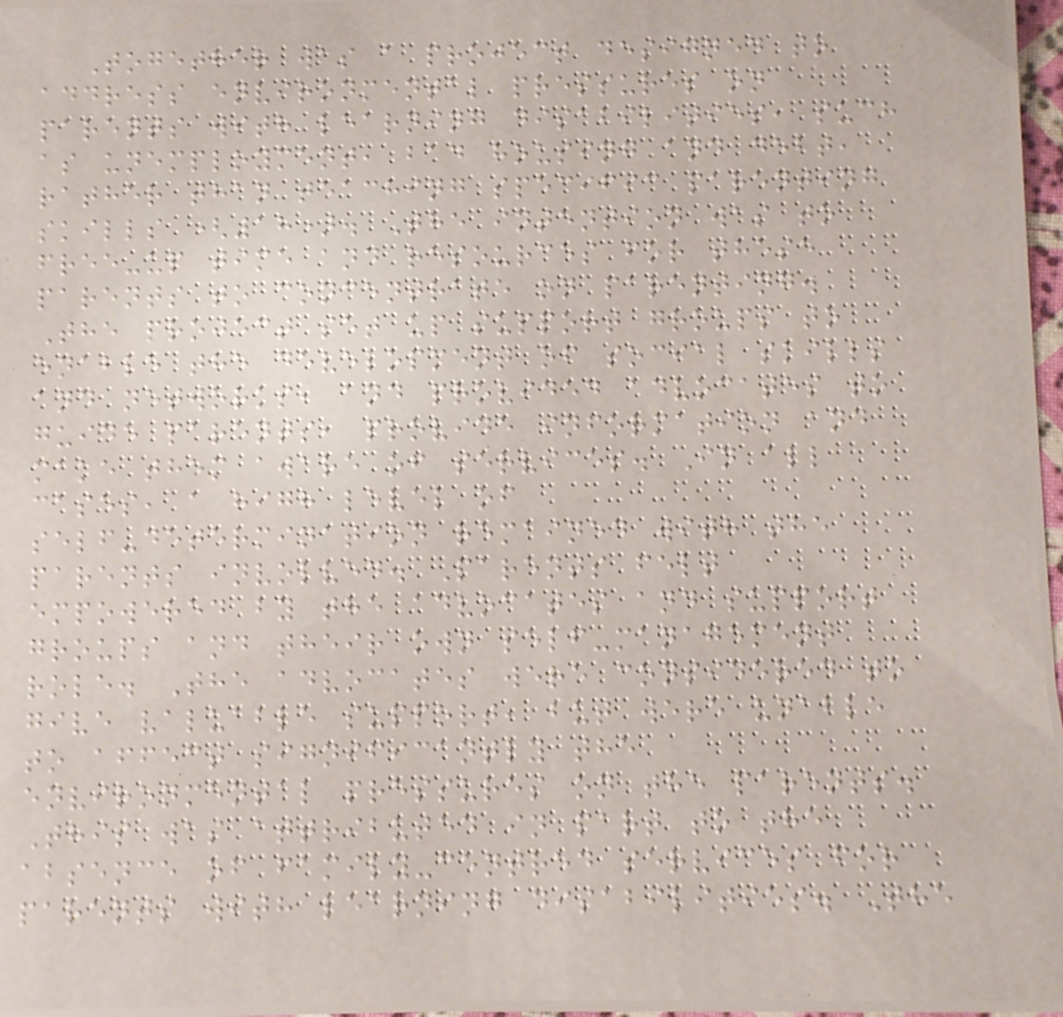Together was a project designed to
address environmental pressures on
parents with learning disabilities, such
as unemployment, bad housing and debt,
rather than teaching specific parenting
skills (18). The intention was to
free-up time and resources for these
parents to concentrate on parenting.
The project set up support groups to
enable the development of social skills
and networks, and provided advocates to
guide parents, provide information and
make them aware of services. In all
cases, a high level of
self-determination remained with the
parents involved. Parents felt
empowered by the advocates and support
groups and their own self-management
role. The advocates were considered to
give valuable support, but were unable
to affect significantly the
environmental pressures on the parents.
This was attributed in part to the
absence of family-centred services for
parents with learning disabilities. The
